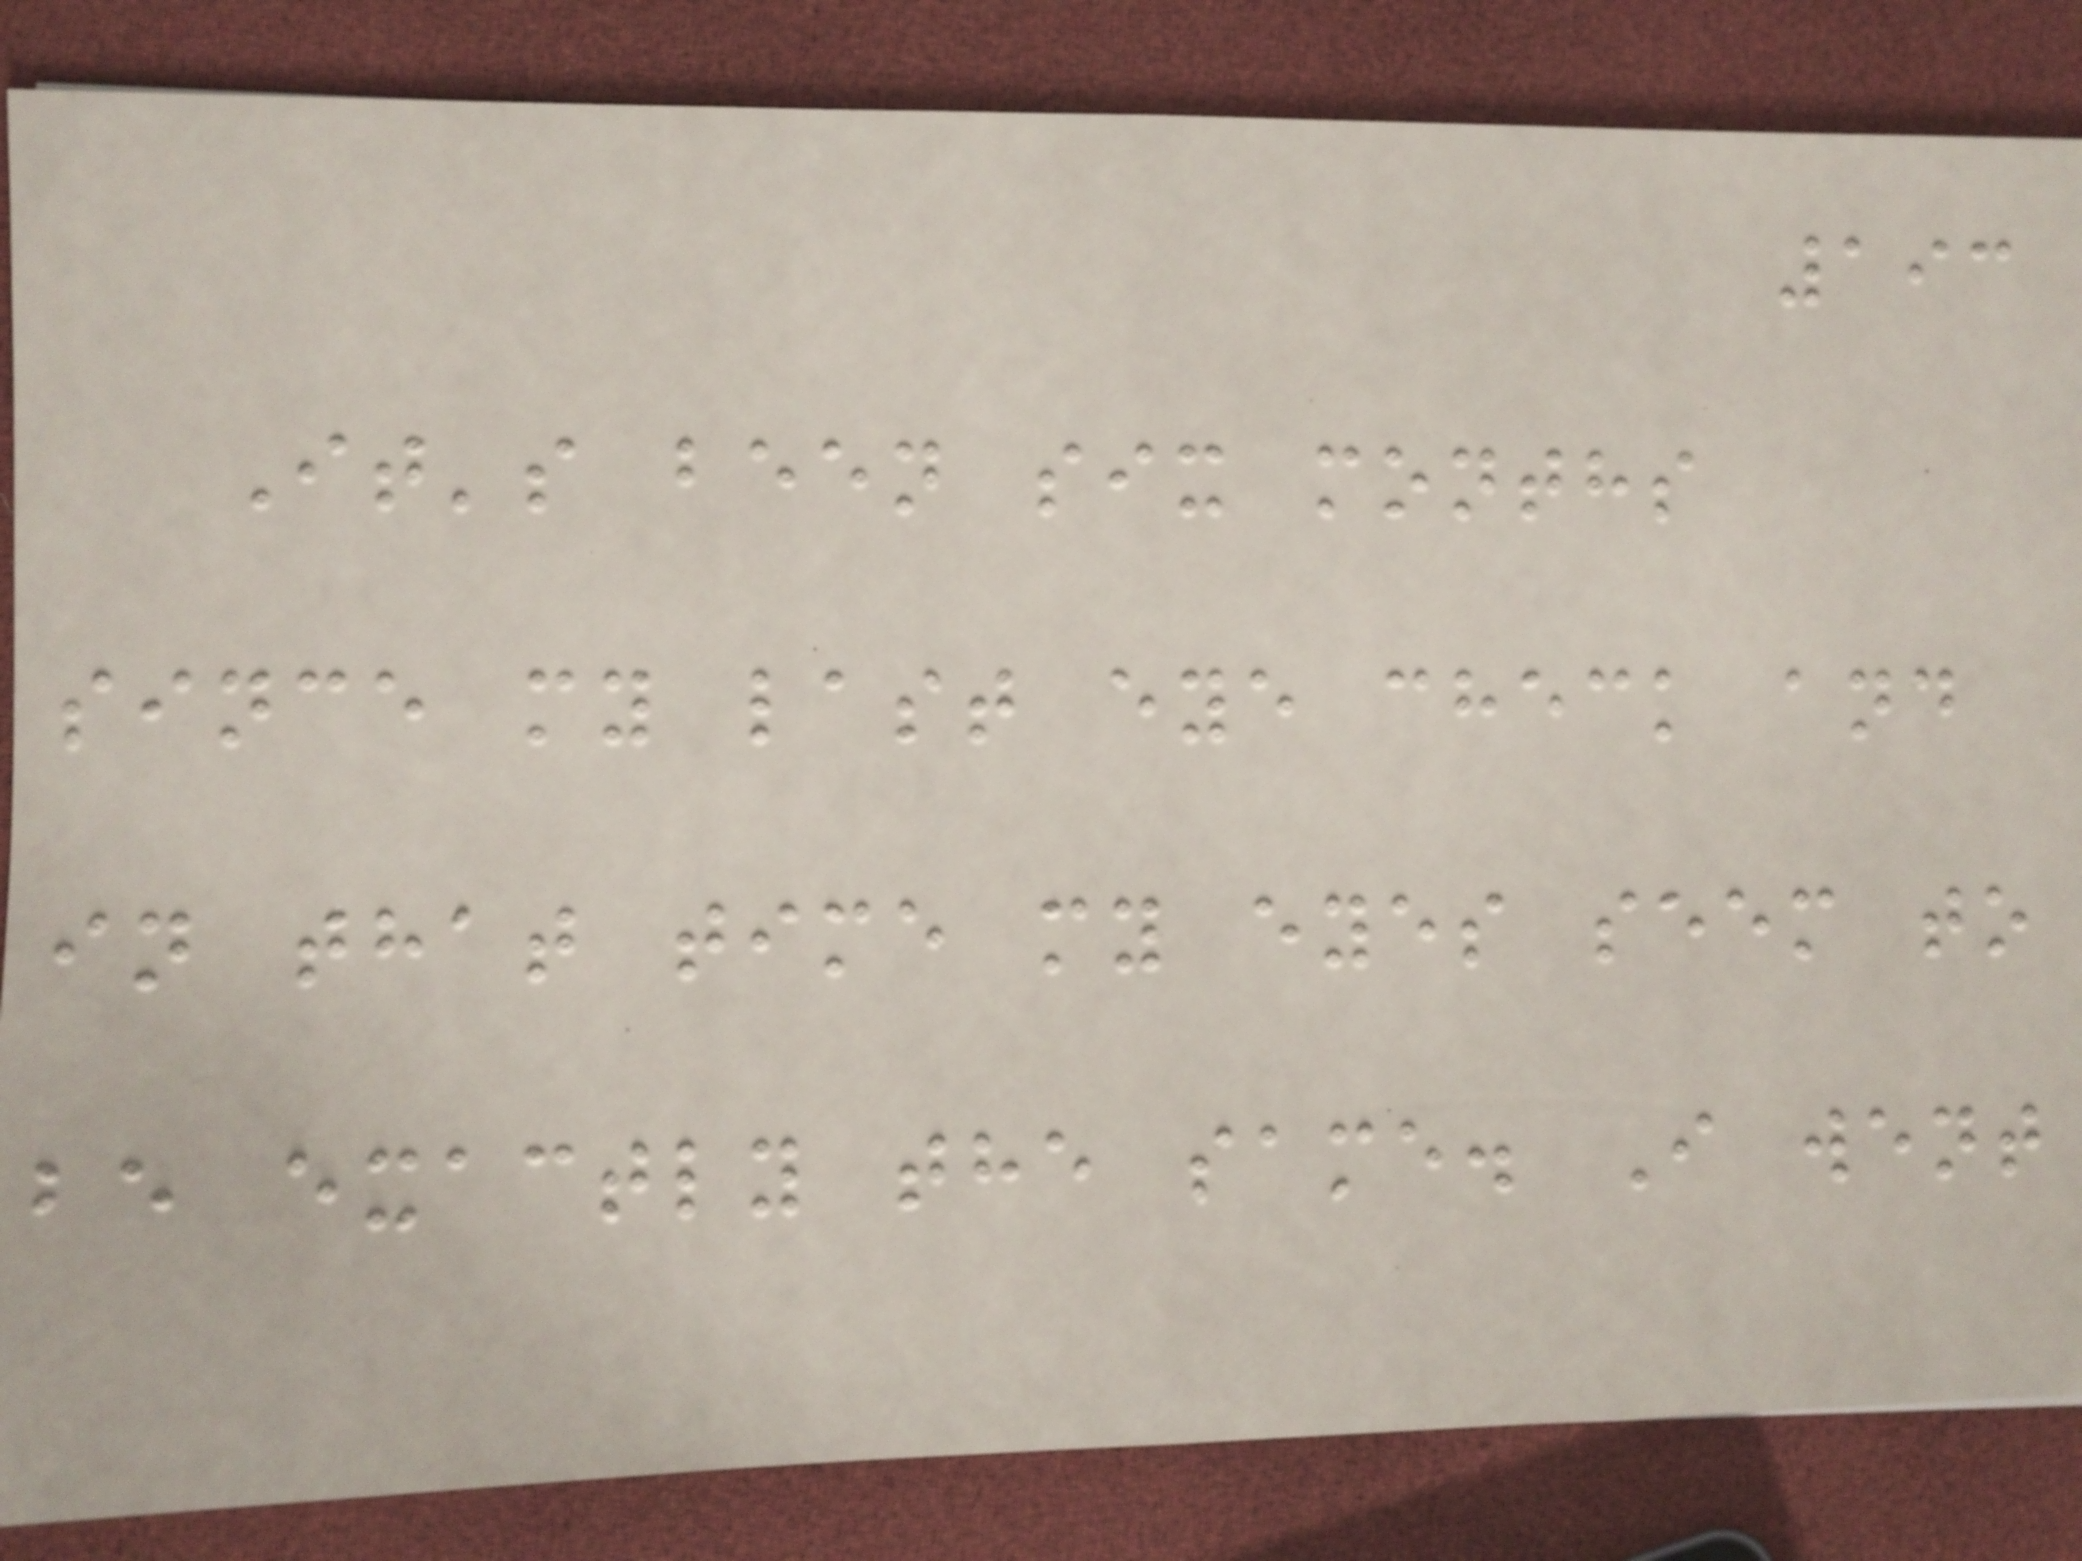193
It's been six months
since my last eye check and
in that time my eyes seem to
be exactly the same. I went
